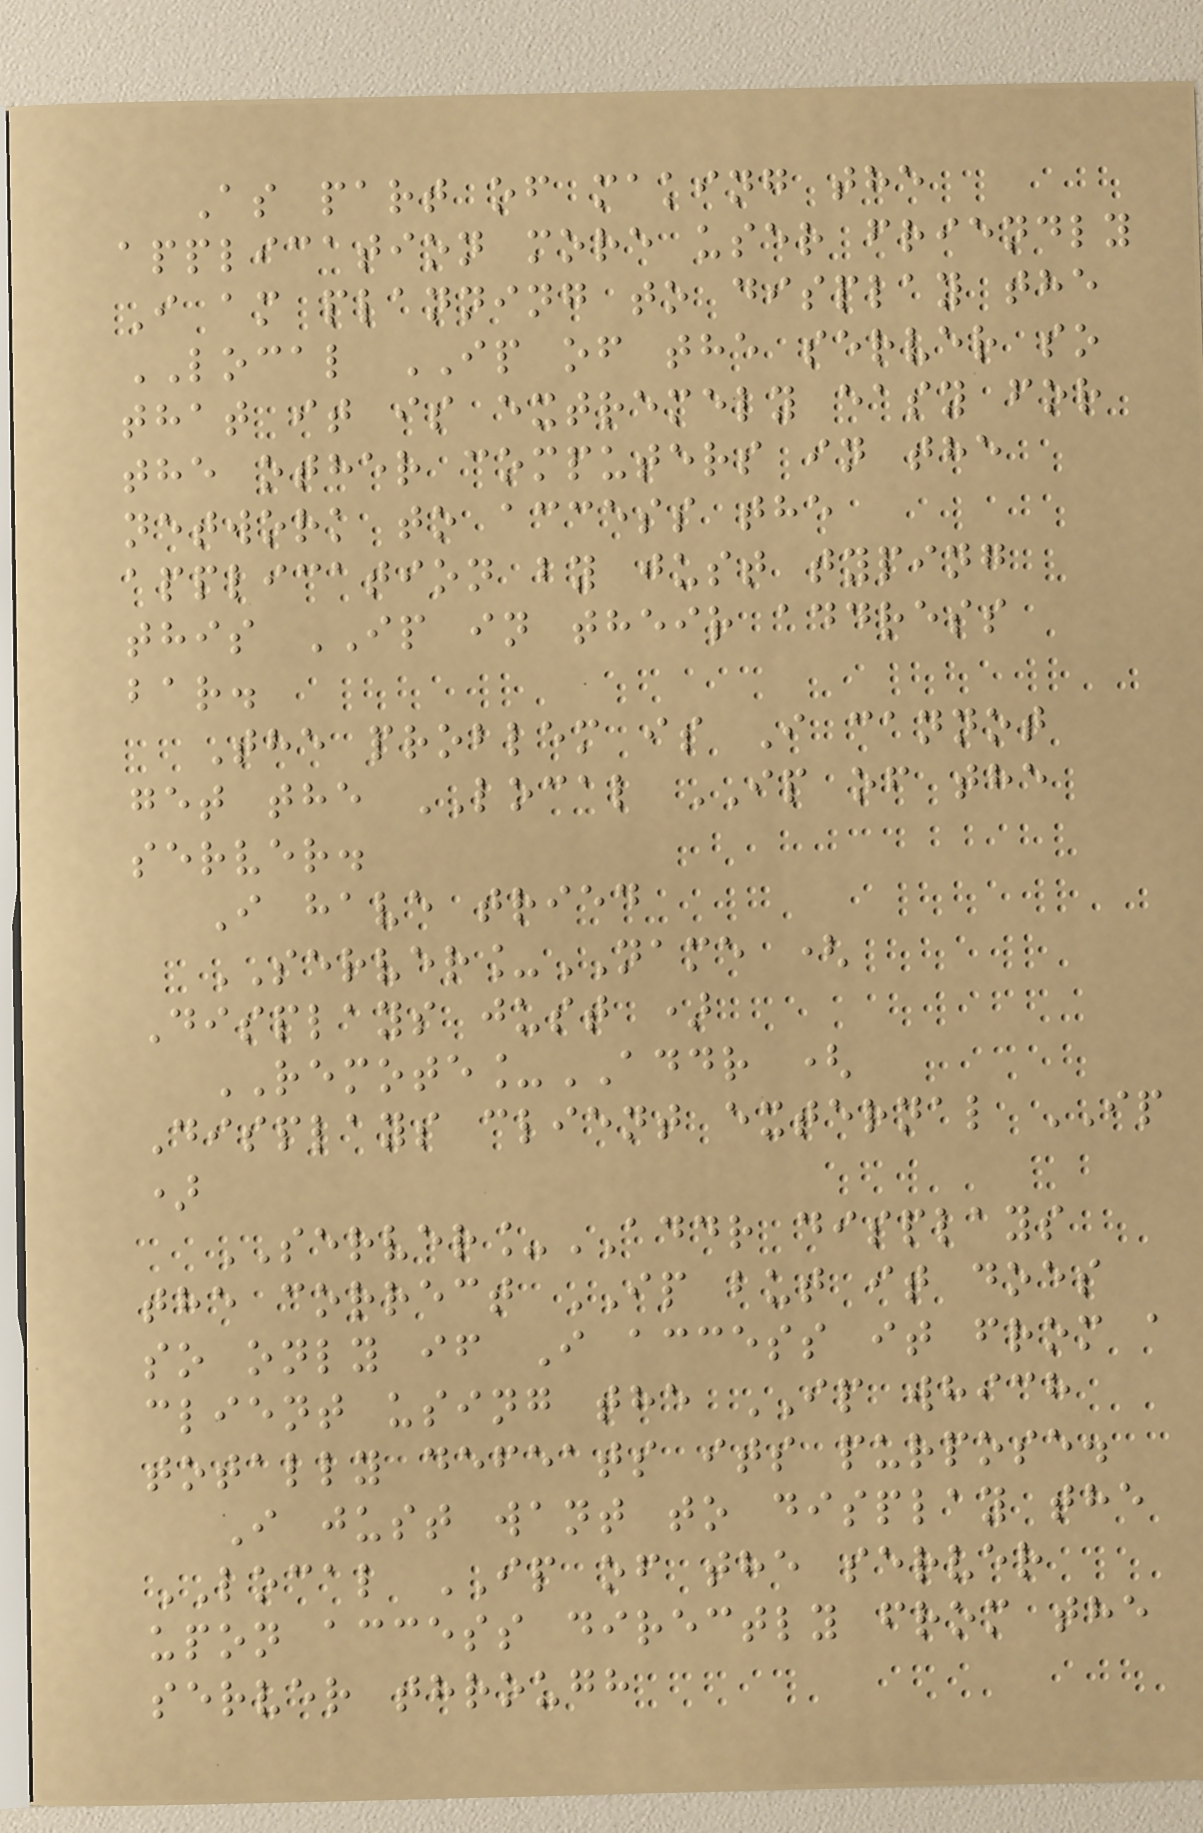As part of making the
application more user friendly
I am planning to display the
LOCAL IP of the server so
that it is extremely easy for
the other computers in the
network to access the
application by just typing
this IP in their address
bar.
The problem is I cannot
get the LOCAL IP of the
server.
I have tried
SERVER_NAME (
Displays just )
REMOTE_ADDR (
Displays client external IP
)
SERVER_ADDR displays
the correct IP but it does
so only if I access it from a
client using the IP which
totally defeats its purpose.
I just want to display the
LOCAL IP of the server
upon access directly from the
server through
